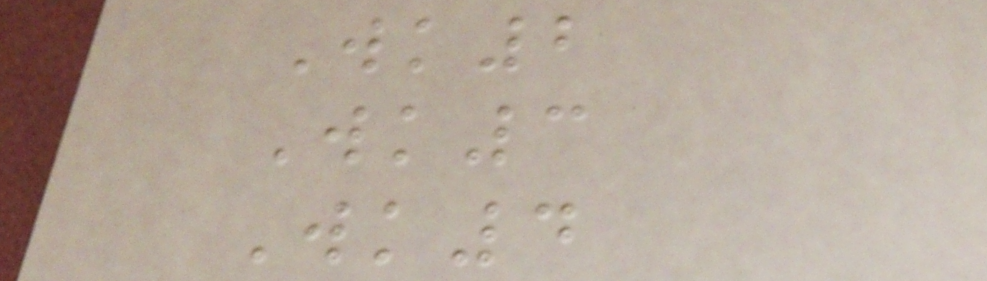Wk2
Wk3
Wk4
